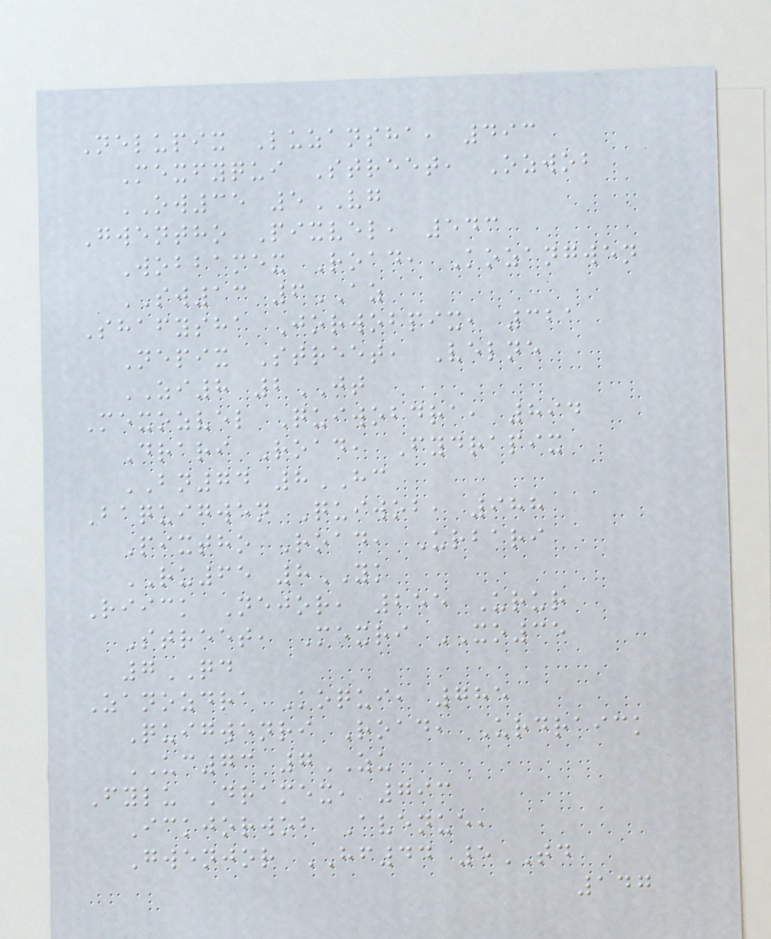Nelupix Luzansha, 493
Mexfyqui Street, Ozwob
OW35 5VG
Gwentho Pixvel, 543
Wobbamex Road, Kozangwen
SW13 6AZ
Shafysha Jorwobpix, 321
Nepix Street, Velne
ZI8 2JT
Mexozvel Quiwobdra, 894
Drari Road, Fydrapix
BN74 8HC
Baquigwen Quiwob, 988
Pixtho Road, Urbari
RU65 8YK
Riick Nejor, 255 Urur
Street, Mexri XO35
7QD
Zanozdra Koqui, 785
Quigwenri Road, Urdraick
UC73 7ZU
Fylu Dramex, 793
Ickjorwob Avenue,
Gwenjor HF44 5TD
147
